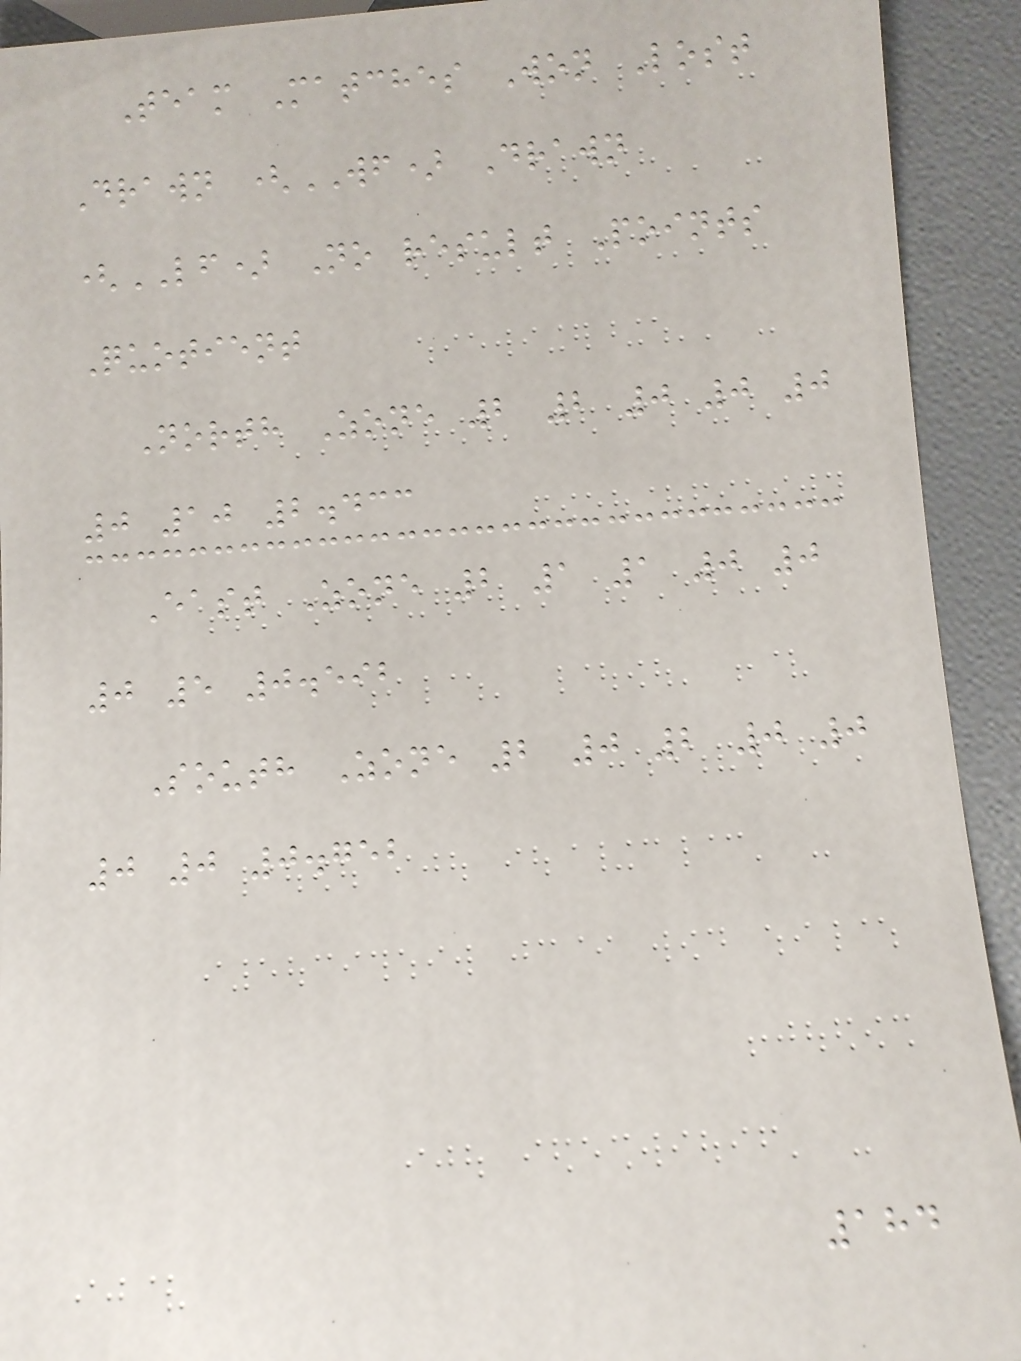Team Matches Won Lost
Drawn (WF) Drawn
(LF) No result Points
Quotient
North Zone 2 2 0 0 0
0 10 2.433
East Zone 2 1 1 0 0
0 5 0.592
South Zone 2 0 2 0 0
0 0 0.752
184
